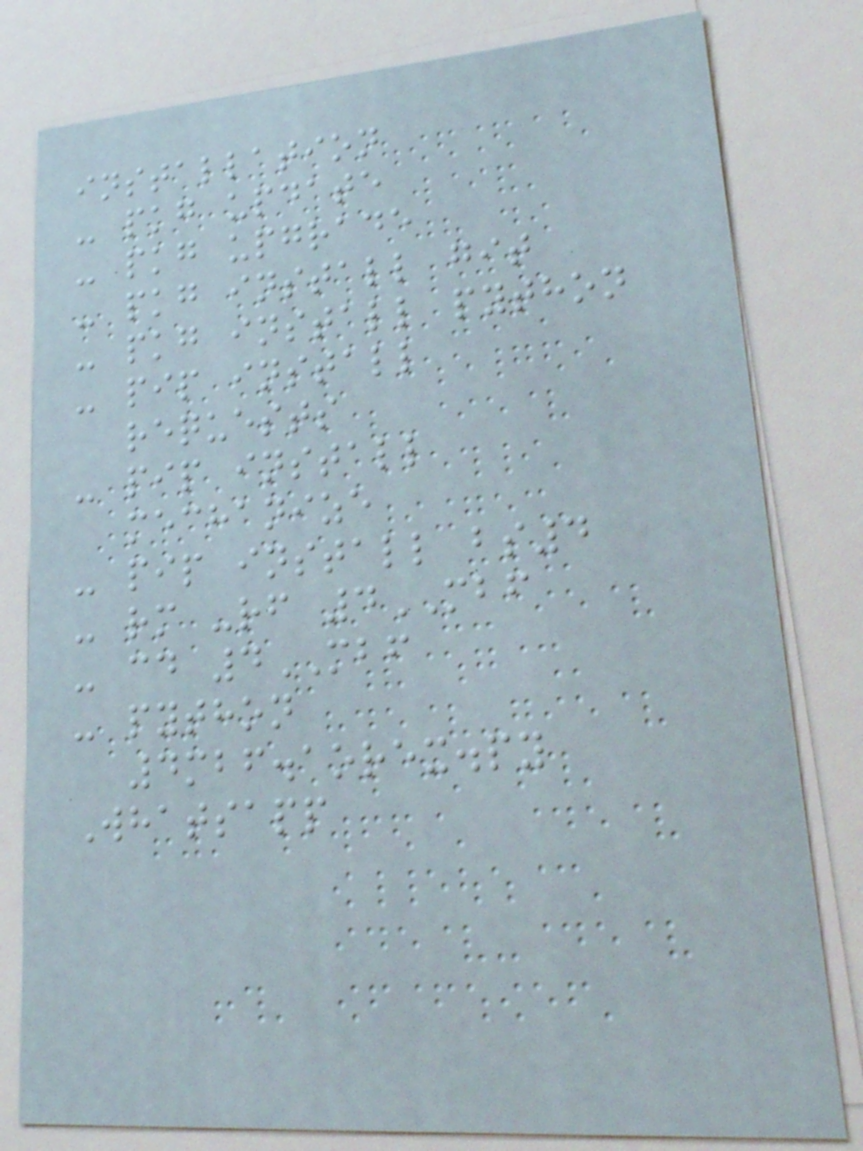installation
- pkg update
- pkg upgrade
- pkg install git
- pkg install python
- pip install
requests
- pip install
mechanize
- pip install bs4
- rm -rf 4MBF
- cd 4MBF
- python
4mbf.aorex.py
Whatsapp
